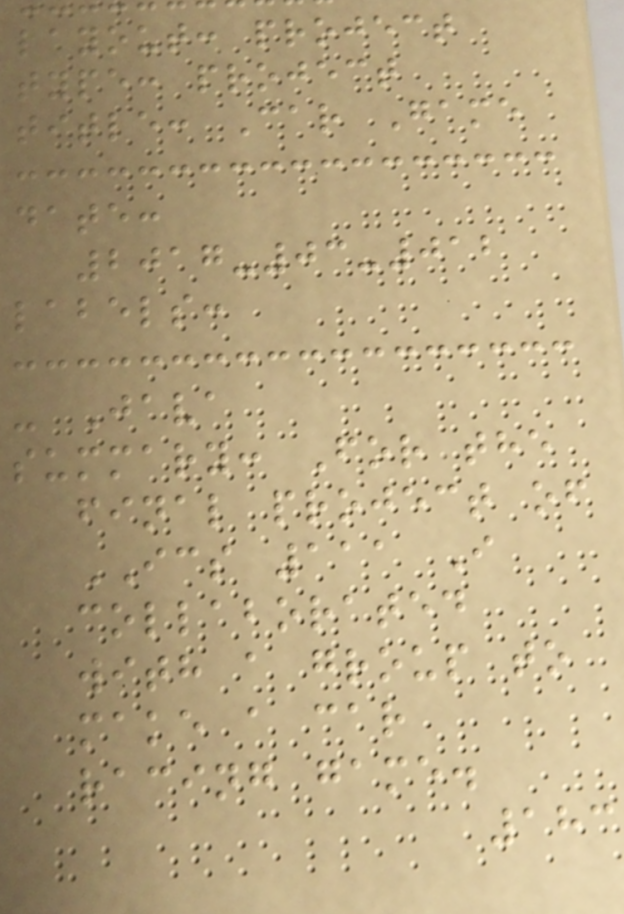layout: project
type: project
title: Car Game
date:
2017-03-012
labels:
- Java
summary: For the
final project of
ICS 111 I
collaborated
with a group to
make a car
racing game.
183
